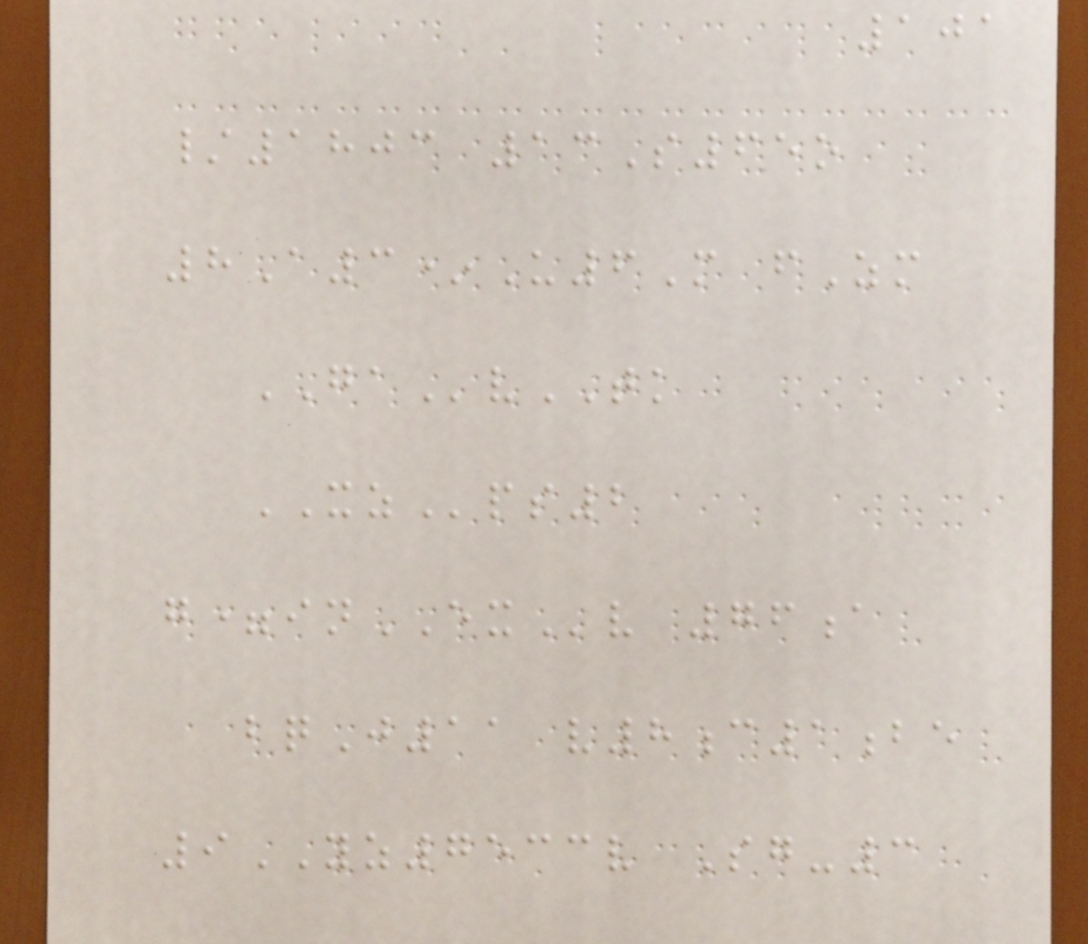101
/1803 13S65o
8A3*U6M fZm
GAvTK
XZps2
g=inEXv 76a
bqJ11 v8c1be
9YZ7533v Sg-3
